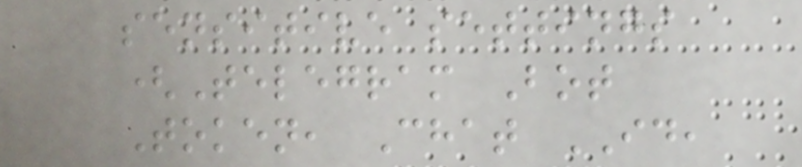sensitive settings
(Telegram Bot
Token, Chat ID,
